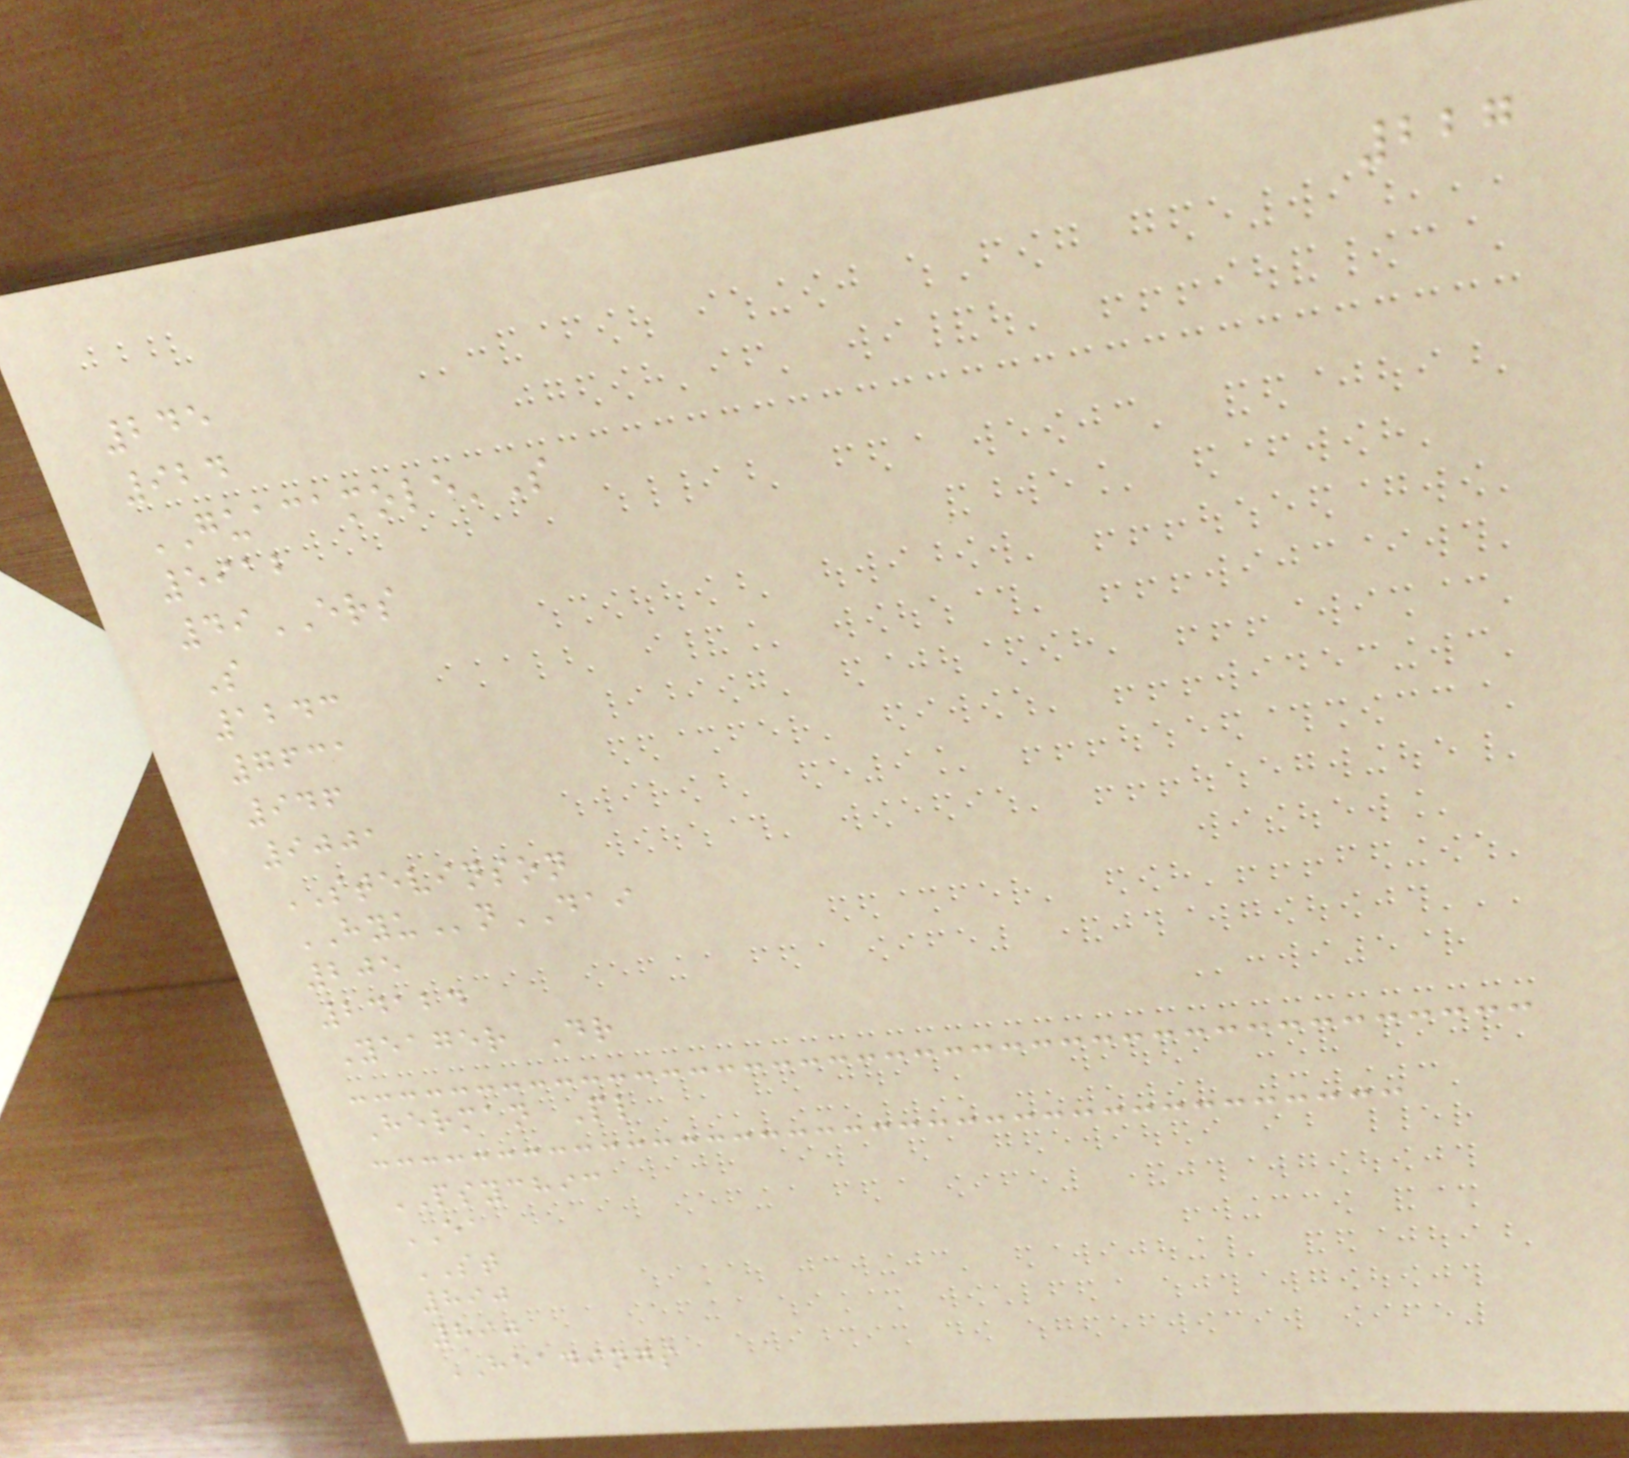227
245
924
GUACAMOLE'S
5912
49ERS
S
1243
7631
946
9001
STEVINSON
HYUnDAI
205
24124
Yeager Dr
Herman Pl
PSYCHIC
EA
ST
890
890
HEADINGS
